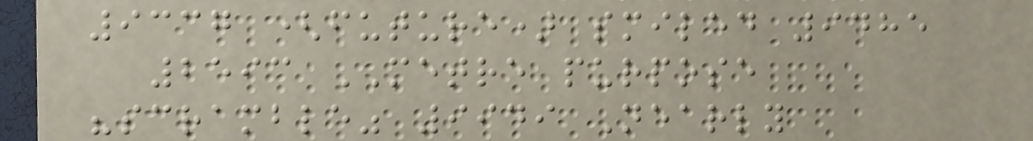9337 (future) smiled 9485
2593 METRE purpose
"scramble" 9949 Nearly
